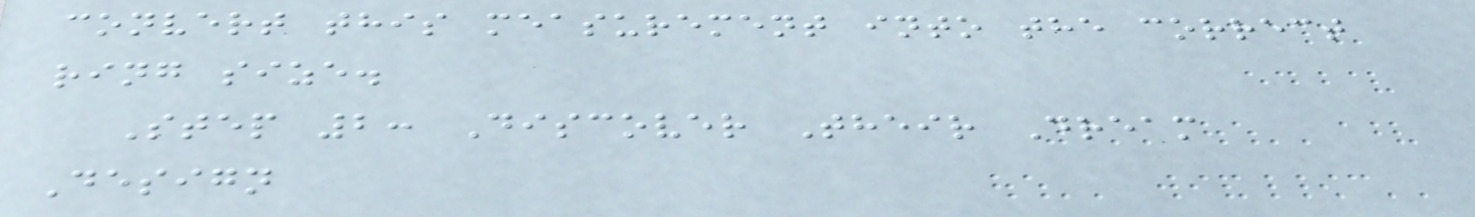convert this measurement into the correct
ring size.
Step 2: Discover Their Dream
Design
